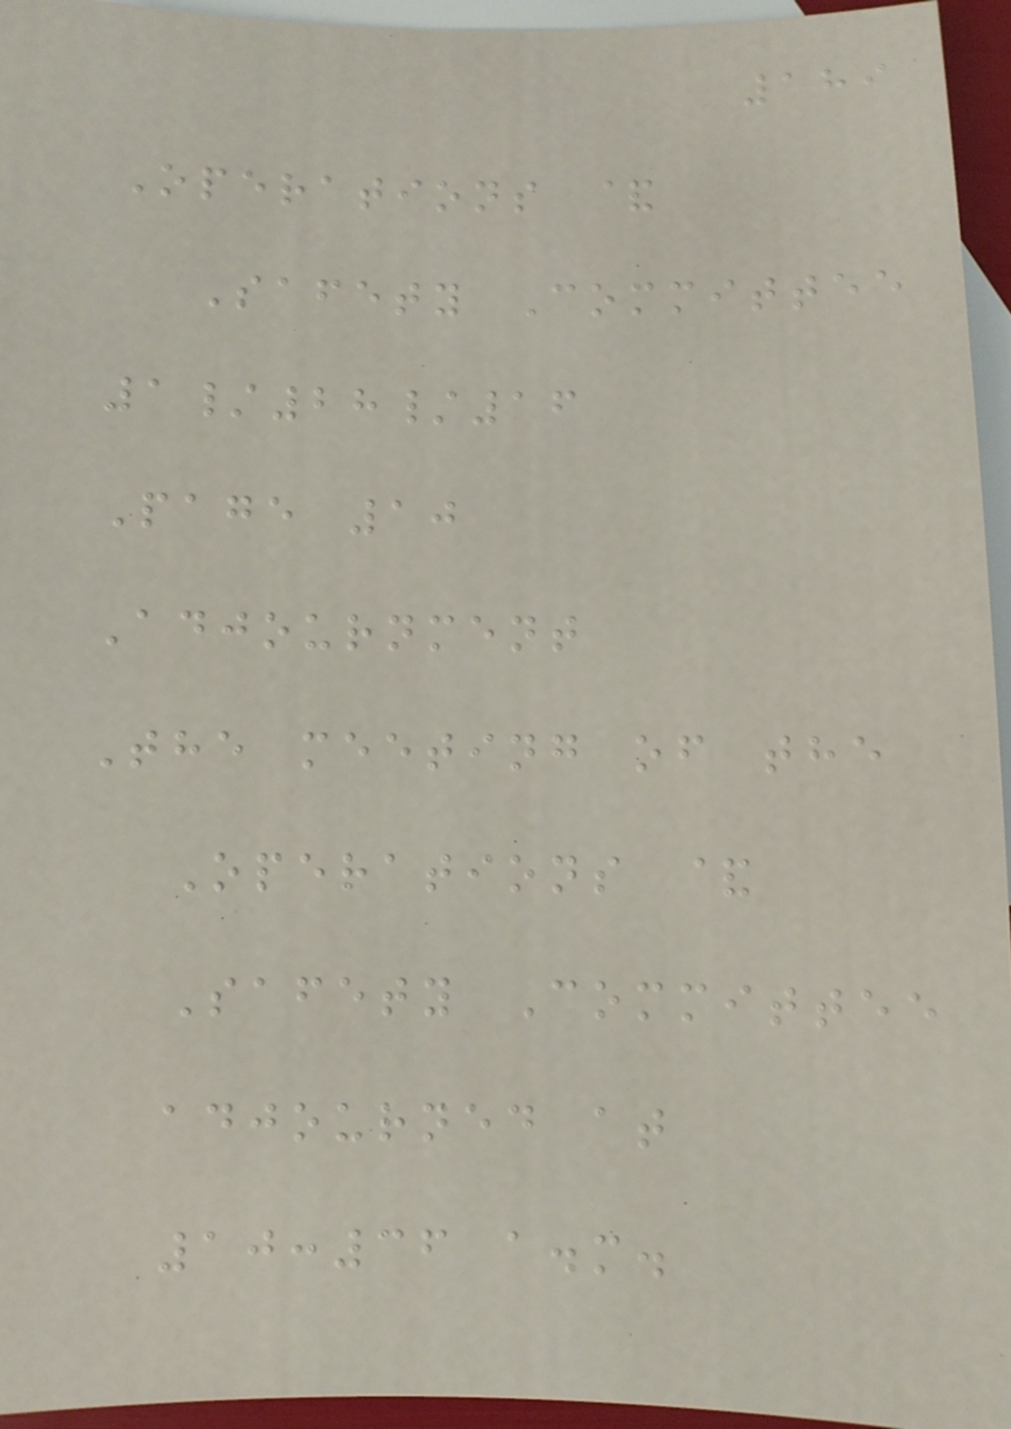189
Operations &
Safety Committee
1/28/16
Page 10
Adjournment
The meeting of the
Operations &
Safety Committee
adjourned at
10:36 a.m.
